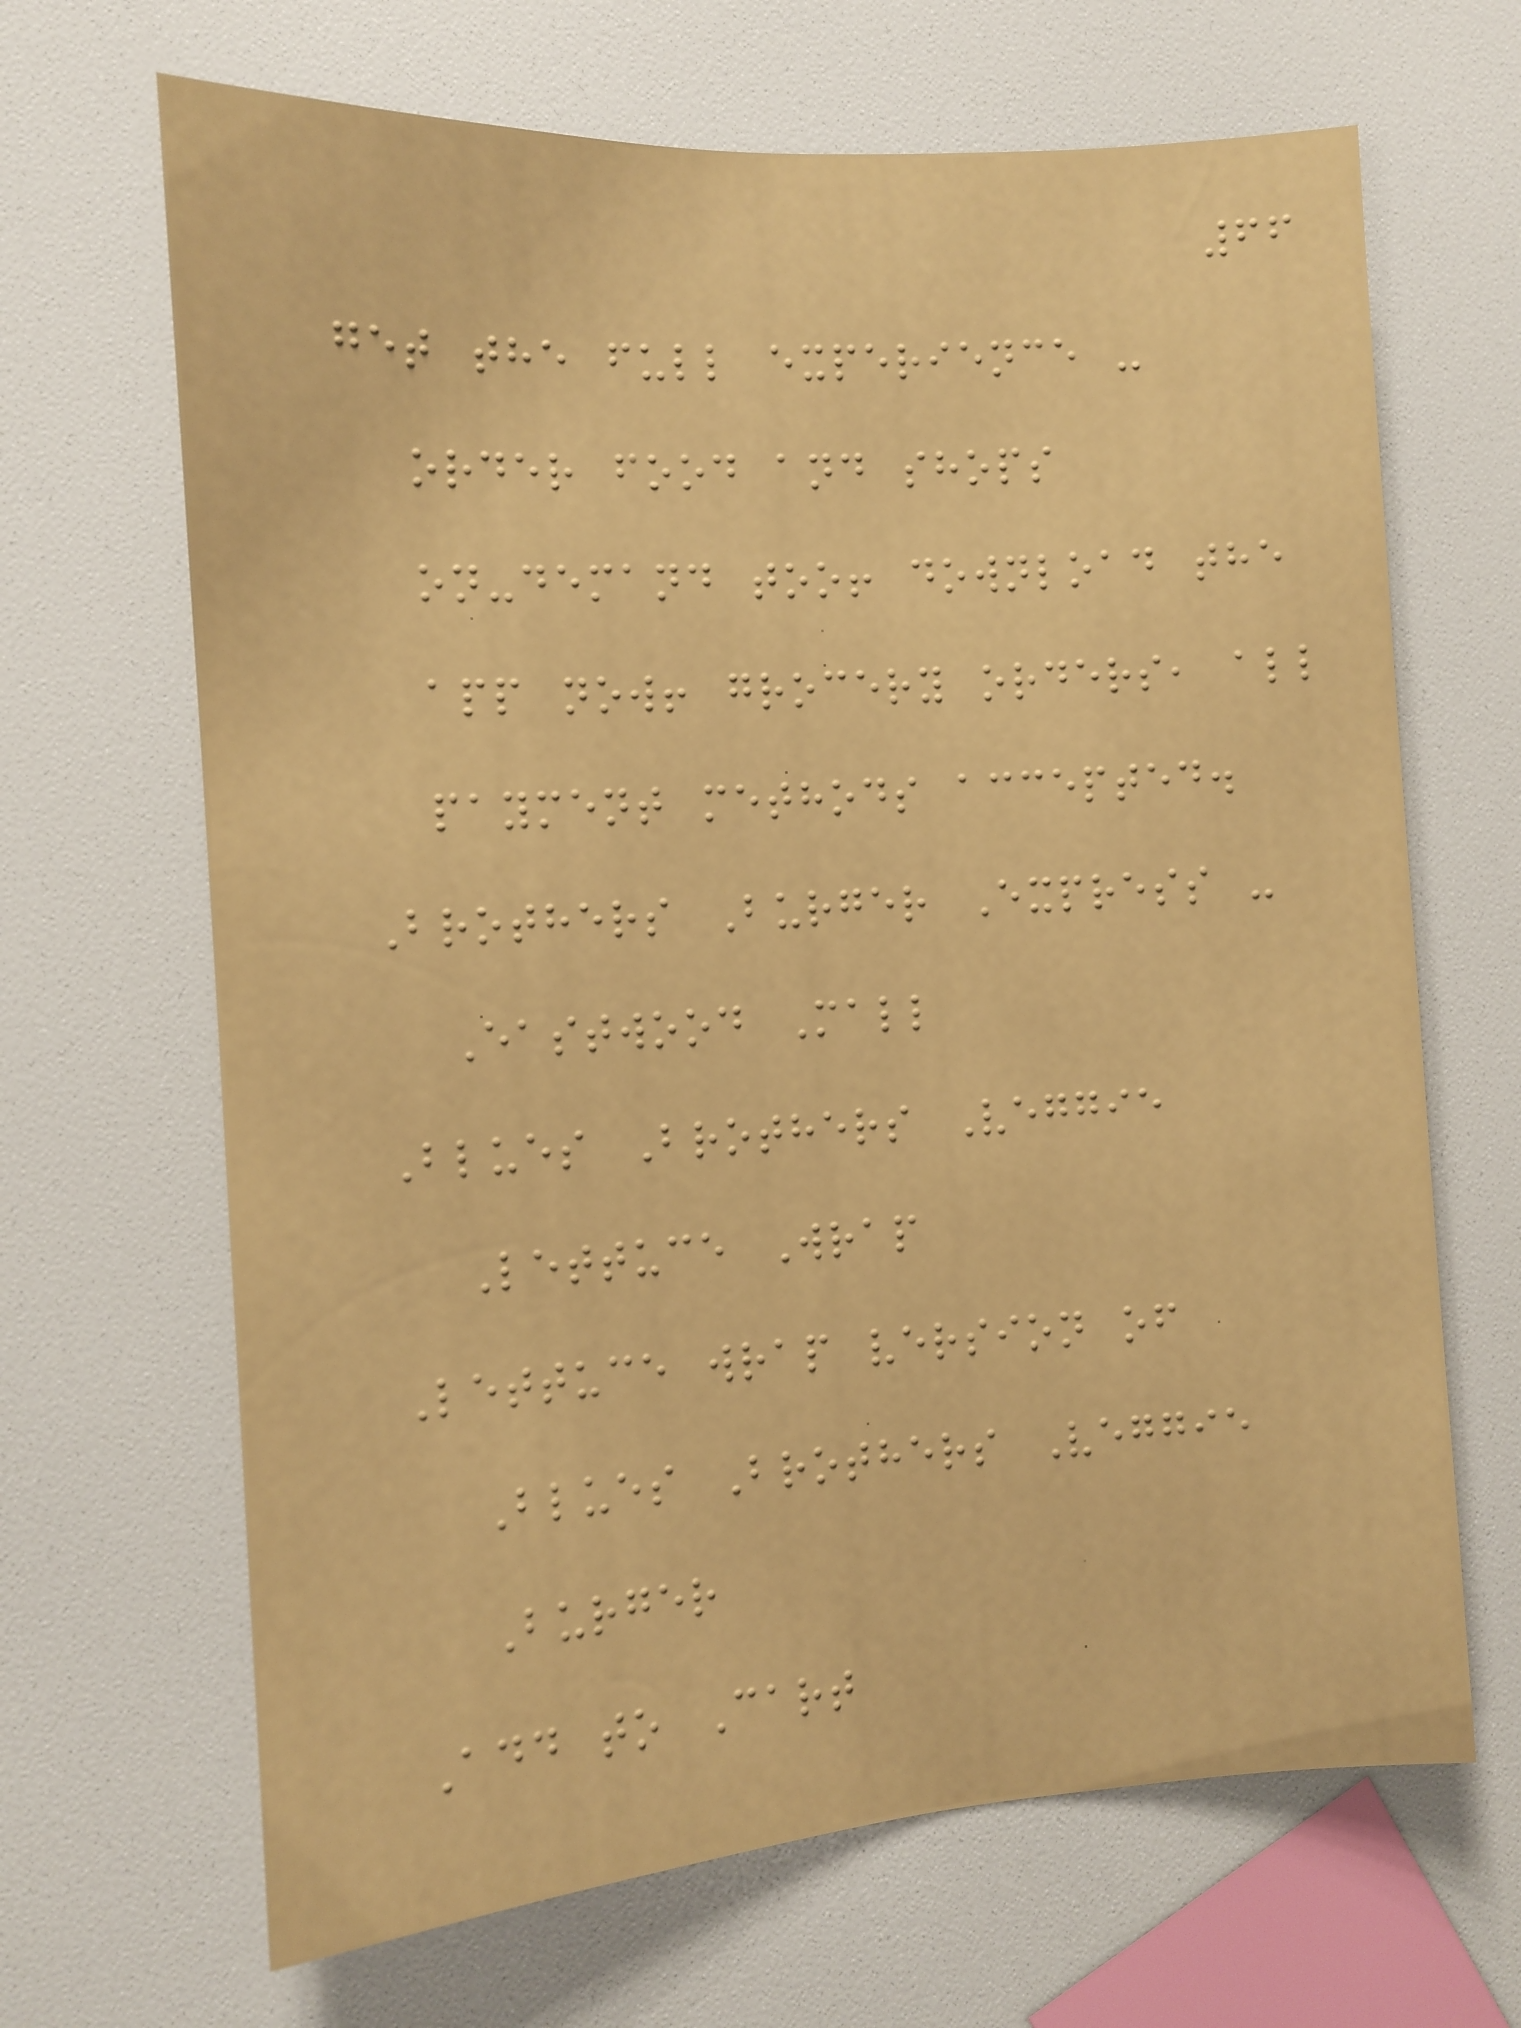66
get the full experience -
order food and shops
on-demand too! download the
app now! grocery orders, all
payment methods accepted.
Brothers Burger Express -
Eastwood Mall
Blues Brothers Veggie
Lettuce Wrap
Lettuce wrap version of
Blues Brothers Veggie
Burger
Add to Cart
